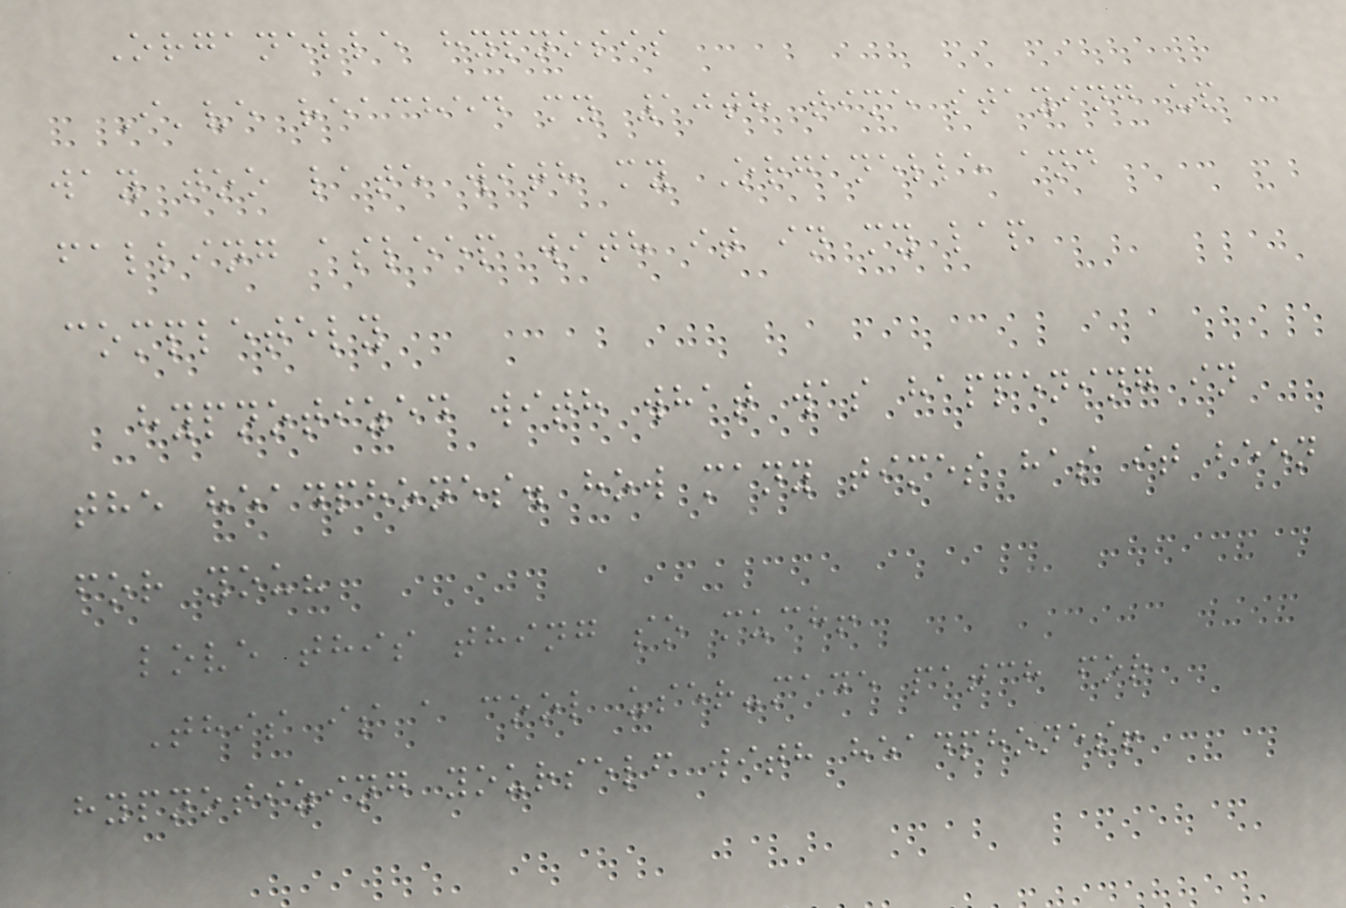Organelle hypnosis
I've reached my 10th time staying up
way too late with my Organelle and
falling asleep with it in my lap
completely
hypnotized with what was happening in
the headphones. how many times has it been
for you?
love this thing so much!
This is a cool user-made patch for
hypnotizing yourself with headphones!
